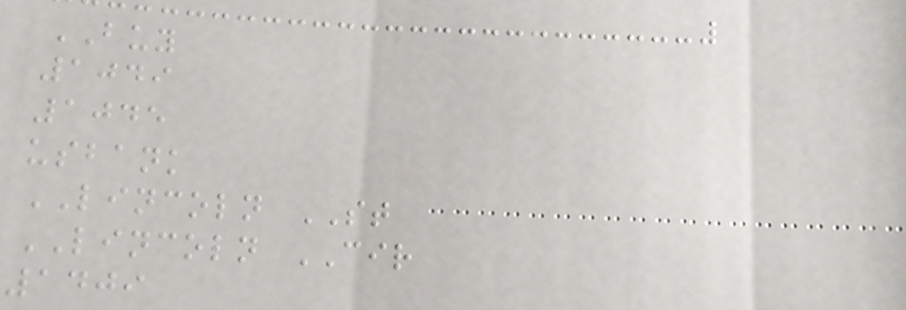BUY
1049
1045
usbank
LINCOLN ST
LINCOLN CIR
1409
